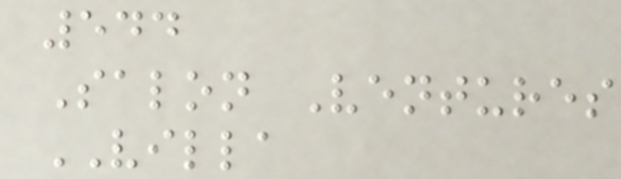544
Salon Ventures
VILLA
